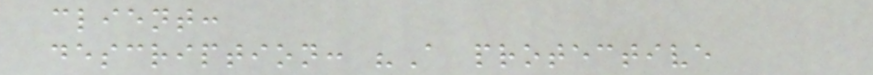client:
description: "A protective
